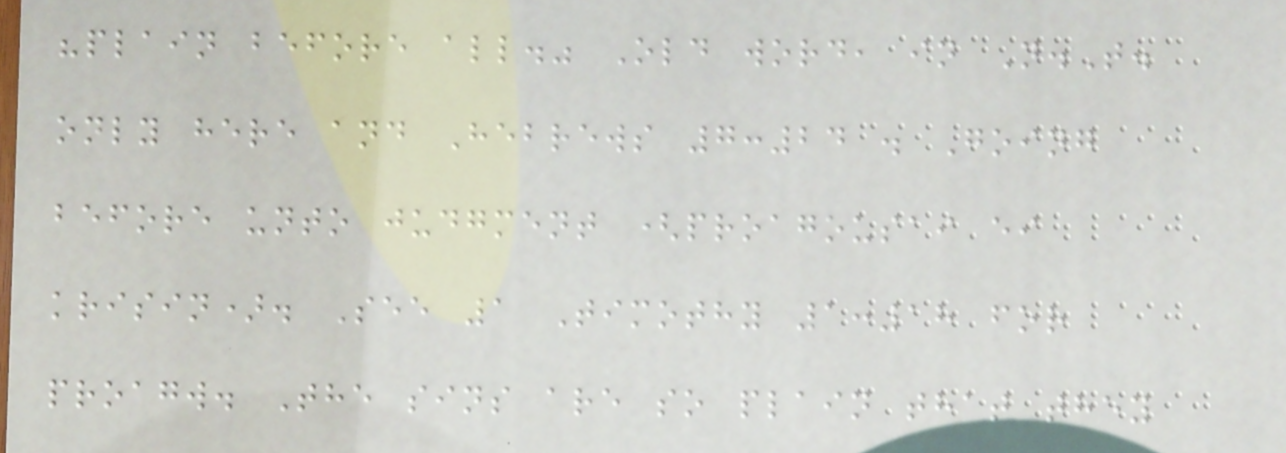"plain before all." Old word, in N.T.
only here and Hebrews 7:24 . Going
before unto judgment (proagousai ei
krisin). See 1 Timothy 1:18 for
proagw. The sins are so plain that they
